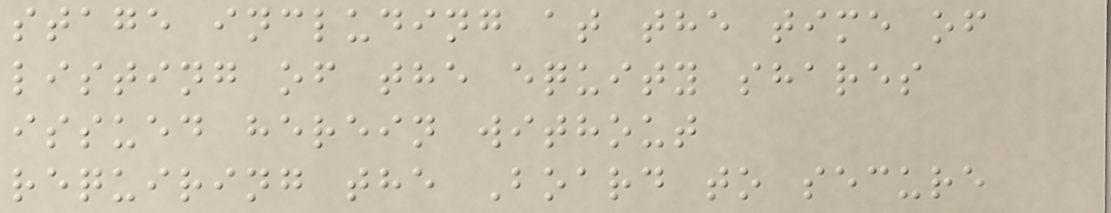stage including at the time of
listing of the equity shares
issued herein without
requiring the Board to secure
